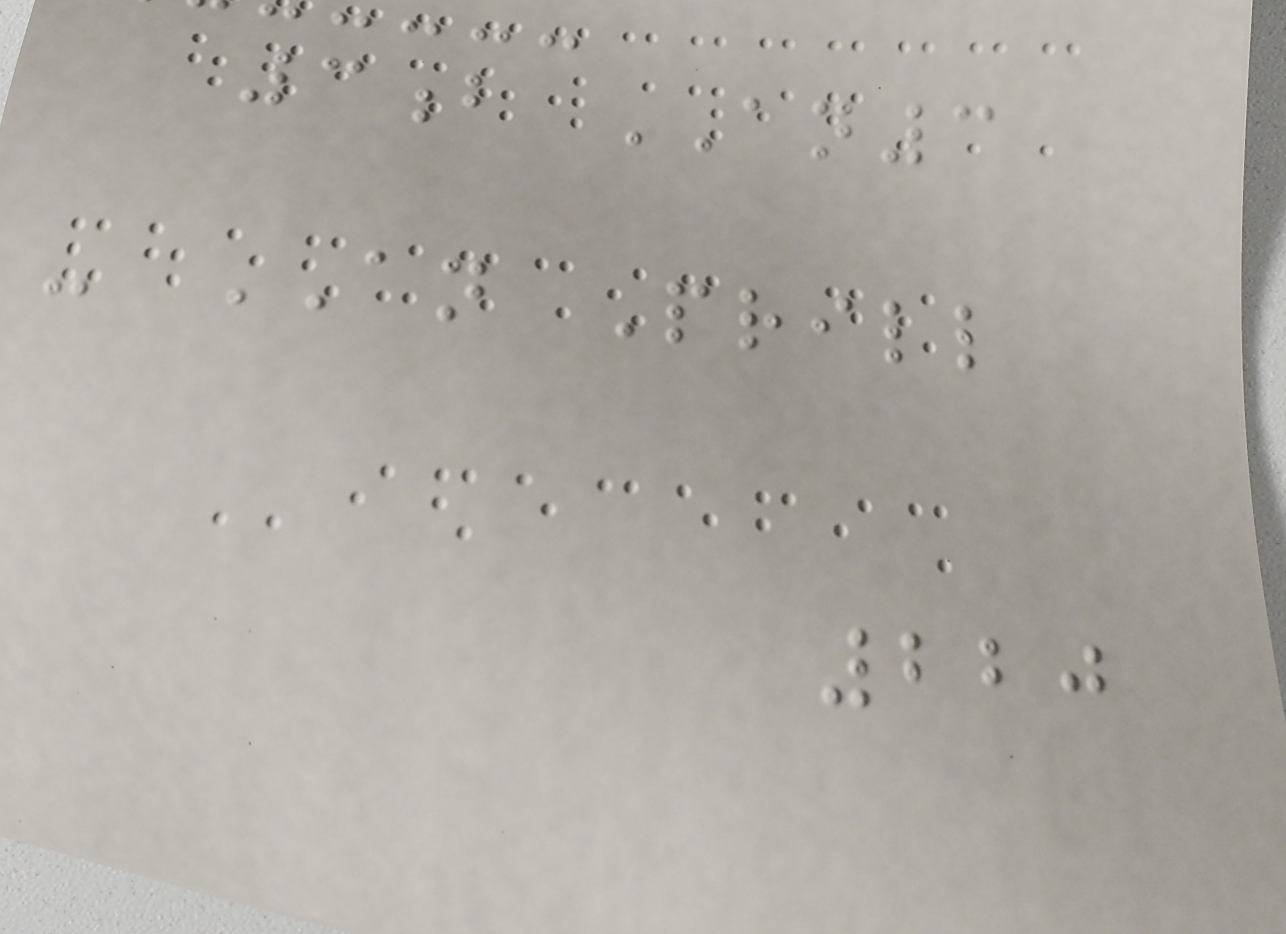3b AN3
- AN Prill
220
